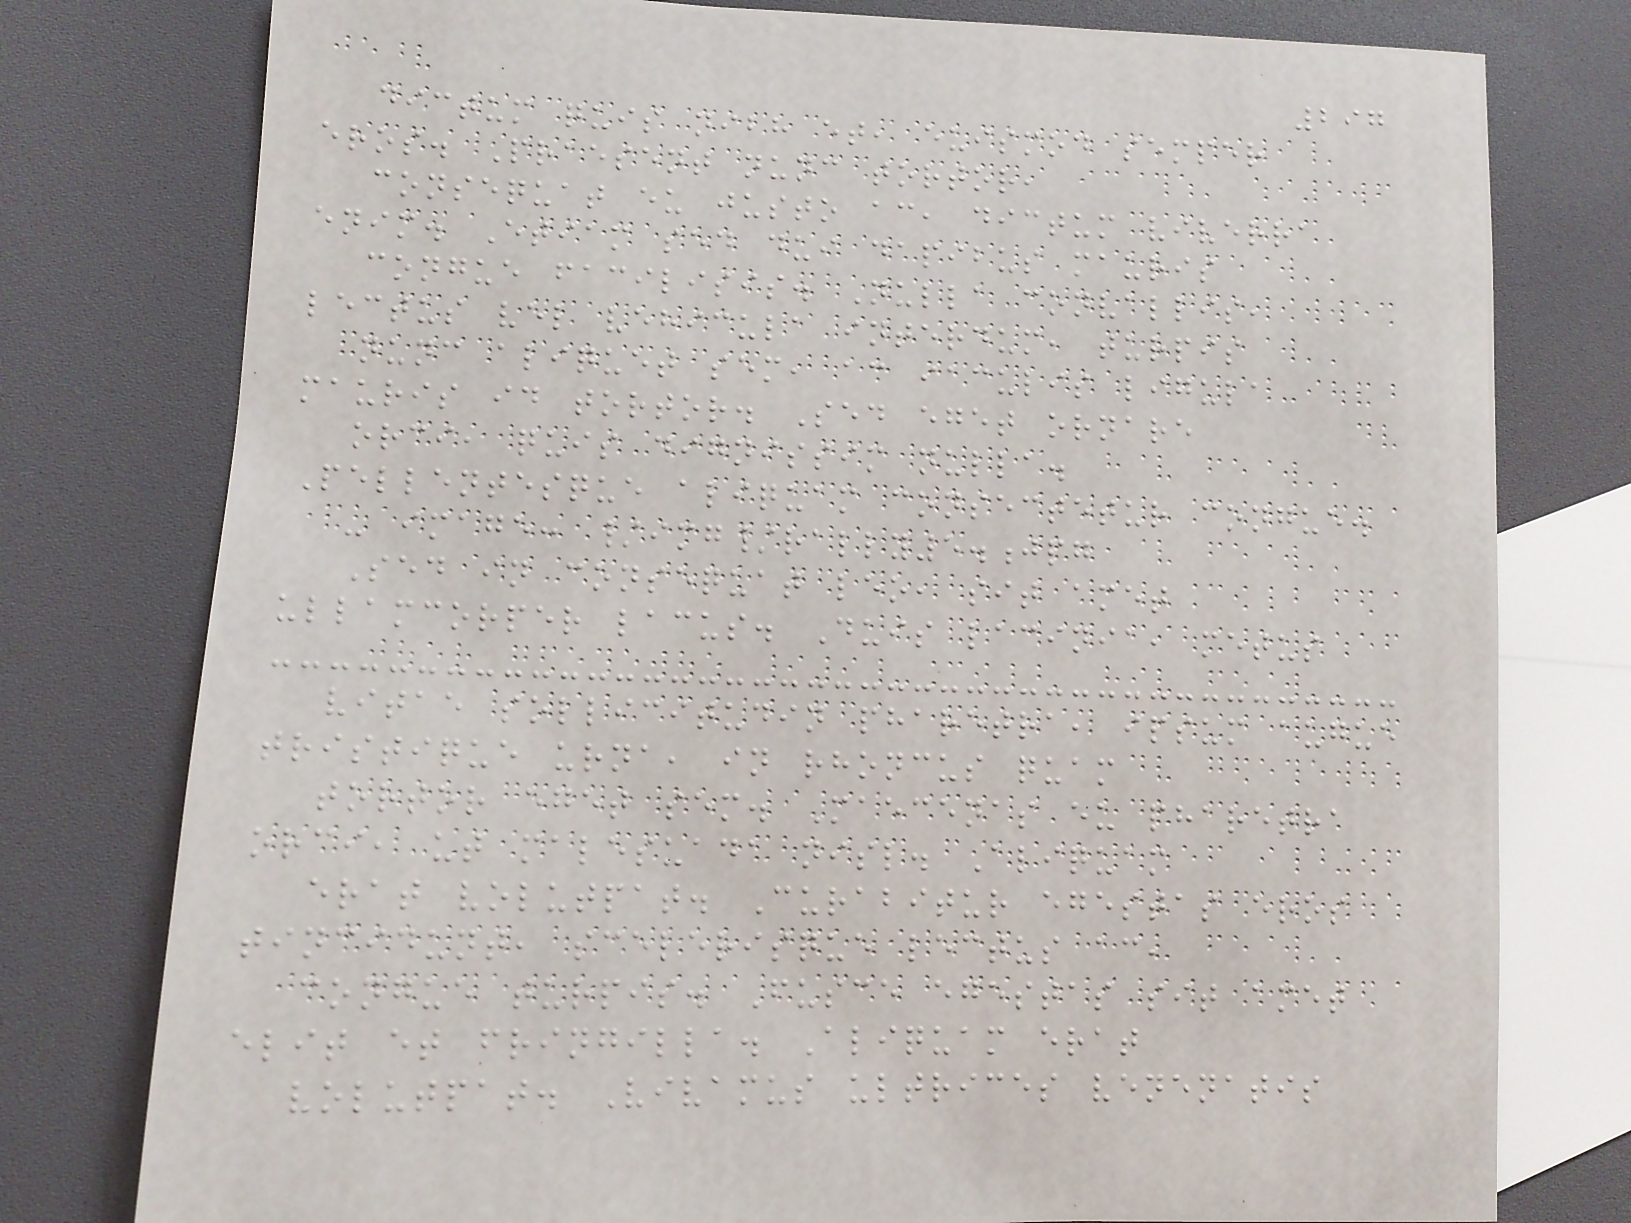297
dictum quis nibh et, euismod semper
eros. Praesent nunc tortor,
consequat eu justo ac, dictum viverra
enim. Etiam sed dui dapibus mauris
congue facilisis. Nulla convallis,
lectus vel vehicula interdum, turpis
nunc aliquet sem, ac iaculis ligula
mauris id tortor. Sed eget ornare
orci, quis dignissim nulla.
Pellentesque aliquam consectetur congue.
- image: /img/rally5.jpg
Sed in consequat leo, sit amet
ullamcorper lacus. Duis lacinia, metus
vitae sollicitudin pharetra, ipsum augue
tristique urna, in rhoncus quam
tortor eget sem. Maecenas eu pharetra
orci, ut malesuada nisl. Aliquam
erat volutpat. Curabitur egestas eros
tincidunt, scelerisque lectus ac,
congue turpis. Fusce egestas sit amet
elit et fringilla. Aliquam erat
volutpat. Vivamus ultrices venenatis
